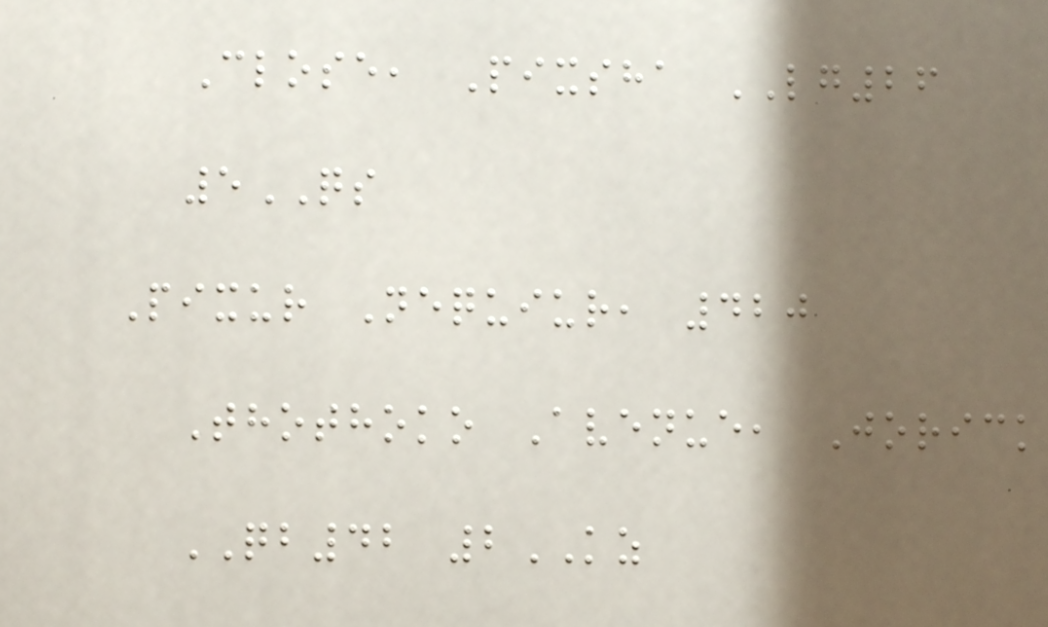Close, Pixsha LG26
5QS
Pixur Nequiur, 420
Thothoko Avenue, Jorick
QB42 2KZ
